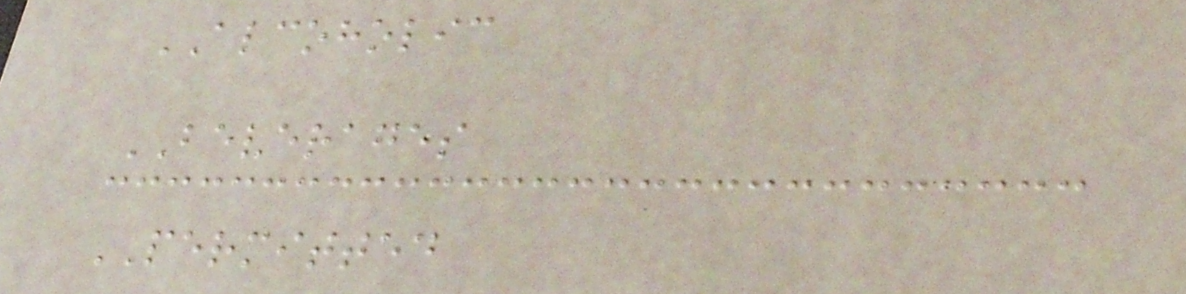ALCOHOLIC
BEVERAGES
PERMITTED
